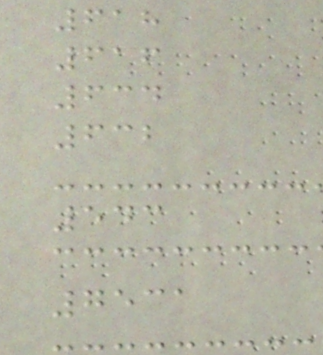618
616
634
632
543
7531
